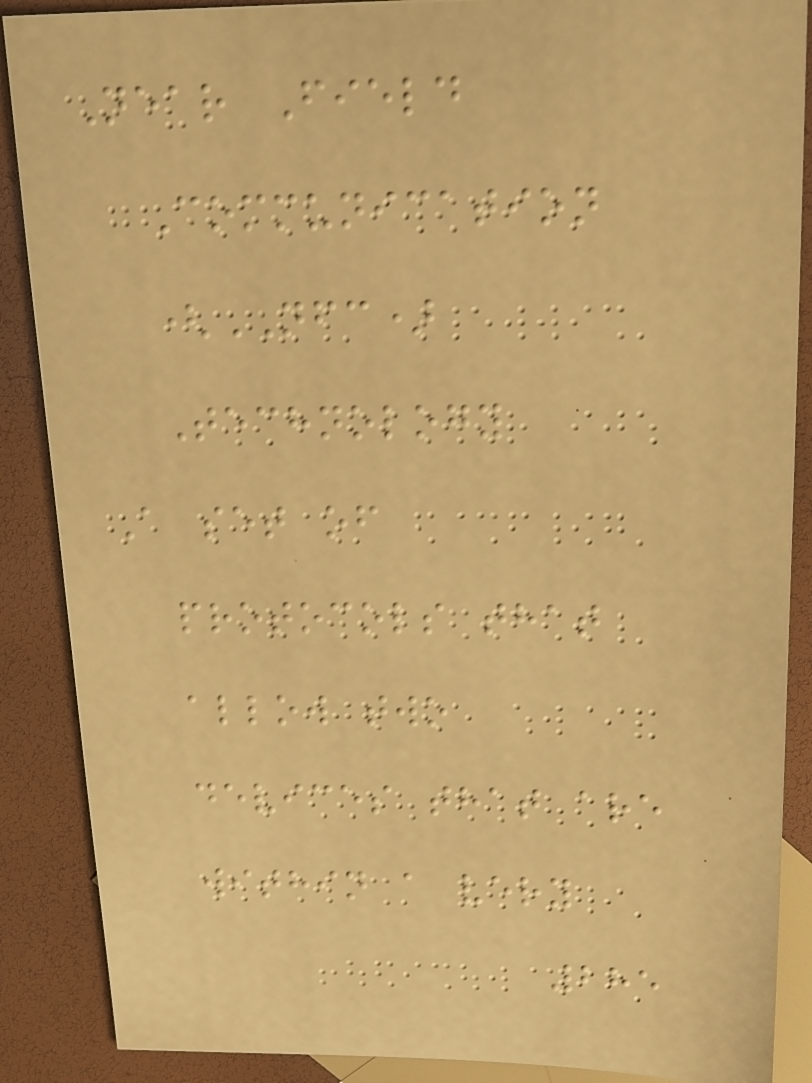Near Field
Communication
(NFC)
Technology
A set of
protocols that
allow two
devices that are
within a very
285
